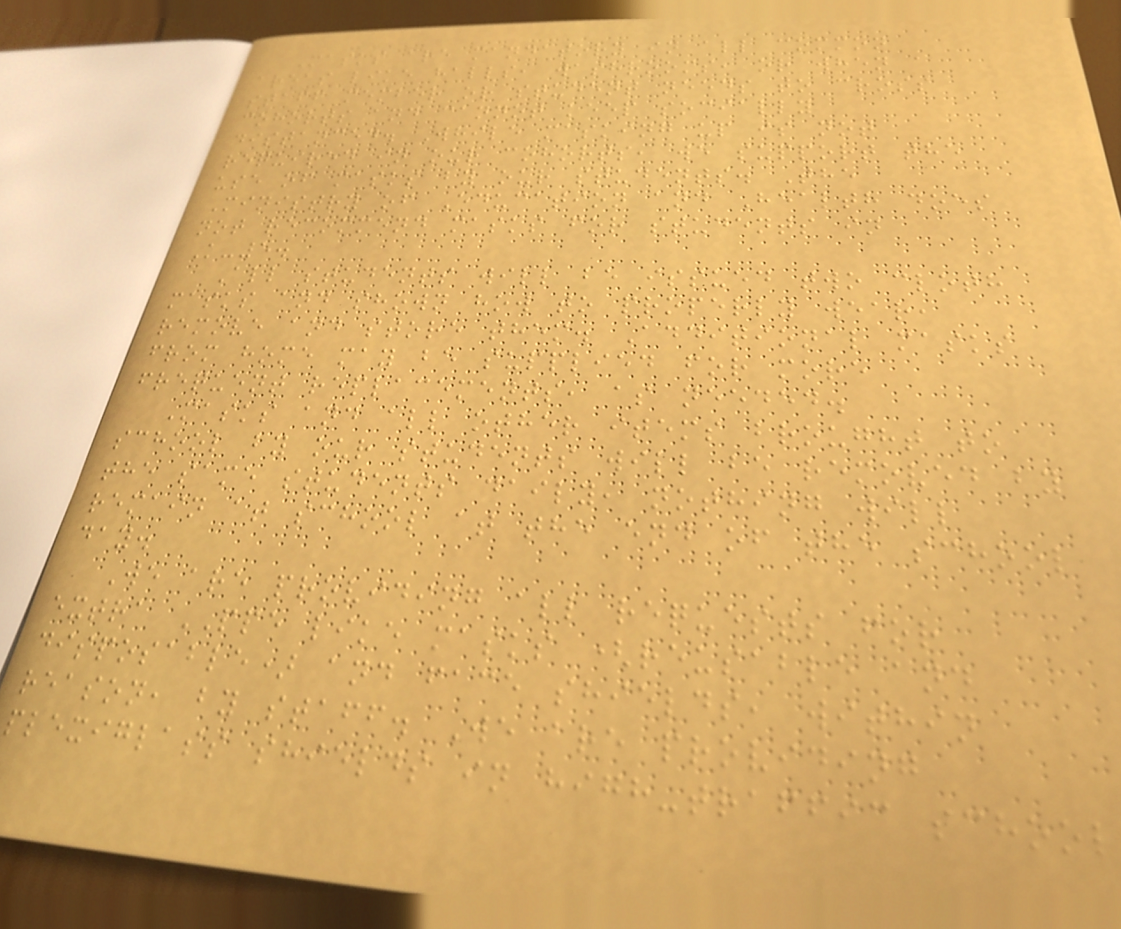Masks are mandatory in all common
areas like halls, washrooms, or when a
staff member or student needs to cross
cohorts and cannot keep socially
distanced. While masking up is not
required in our cohorts, we support the
use of masks by our students. The
Ministry of Education and Health does
not recommend masks for students in
K-5.
All students will be issued two cloth
masks and shown how to properly wear,
remove and store them. Additional masks
from home may be supplied for more
frequent replacements, as needed.
Masks and all other items brought to
school by our students will be removed by
the same students daily, nothing will
remain at school at the end of the school
day.
We are providing all requests for
extra PPE like masks (reusable and
disposable) and face shields, within
reason, by staff. We are providing
plexiglass shields in high-traffic school
